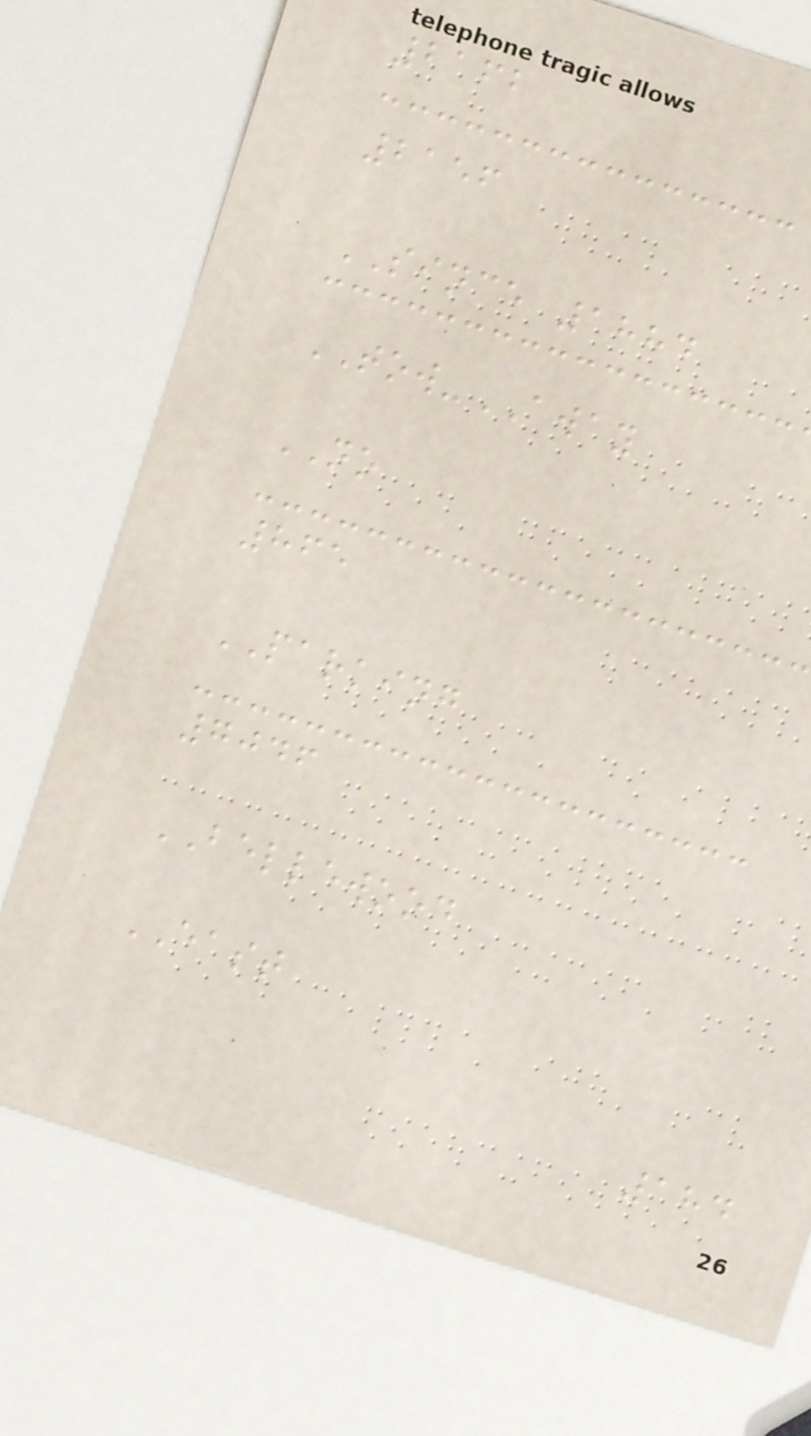2162
2156
SINCE 1884
TOW-AWAY
NO
865
PARKING
7046
BELLEWOOD
EAST
184
